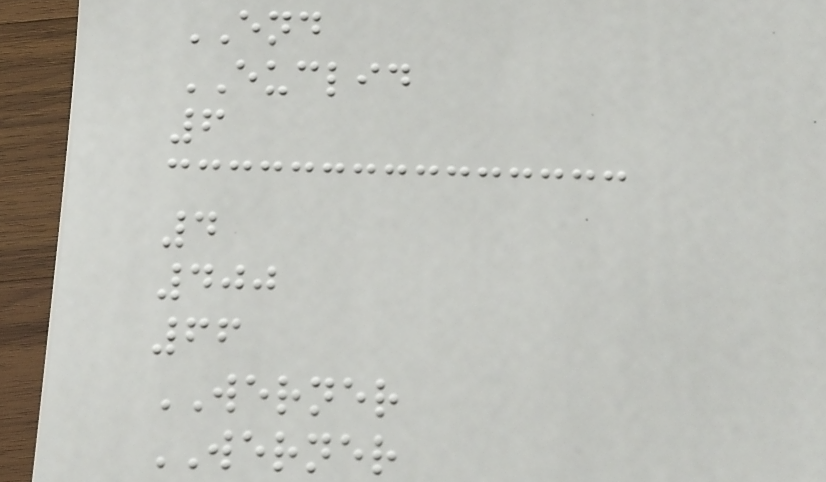END
EUCLID
6
4
400
66
WERNER
WERNER
